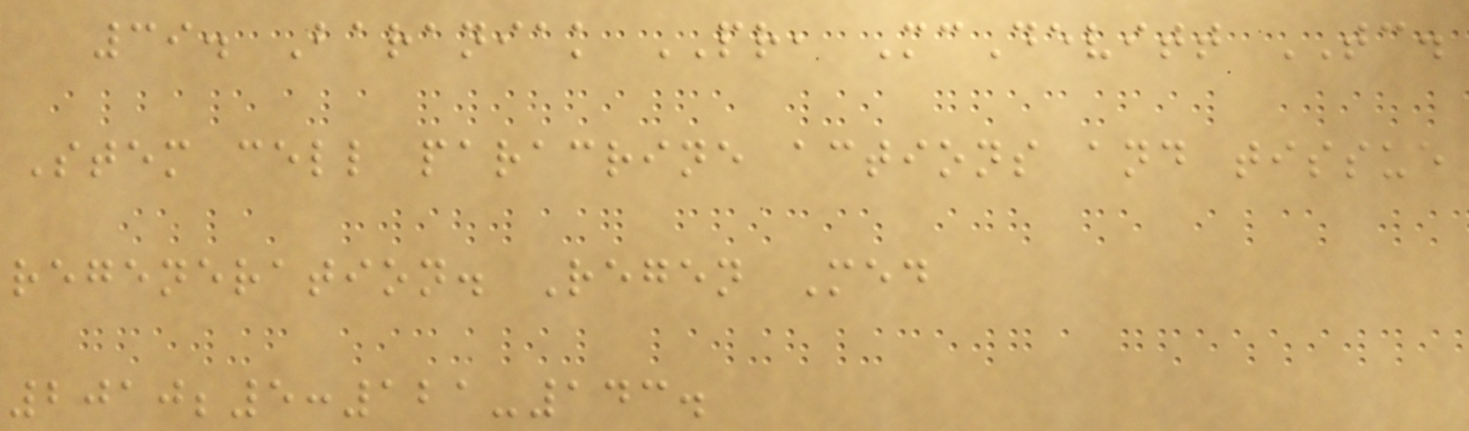39. Baraniak PR, McDevitt TC.
Stem cell paracrine actions and tissue
regeneration. Regen Med
2010;5:121-143.
